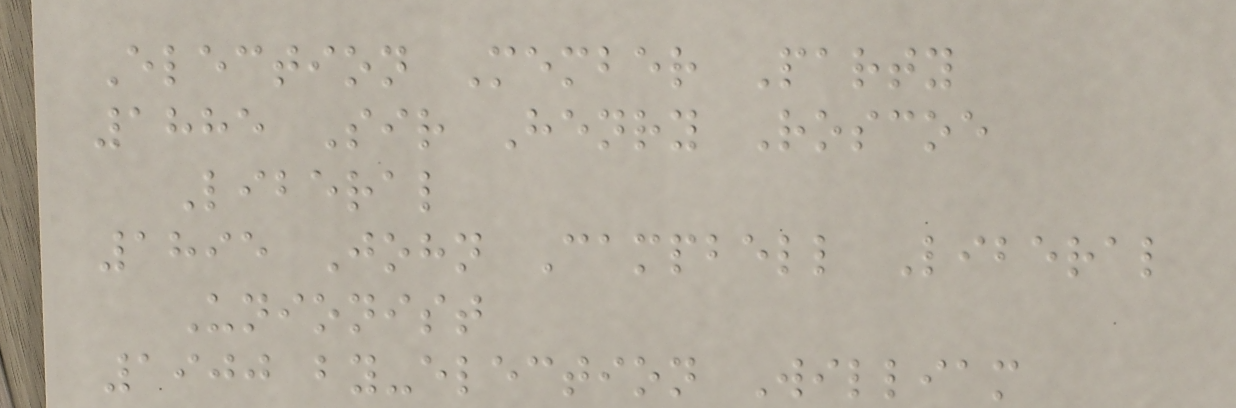Election Member Party
1885 Sir Henry Roscoe
Liberal
1895 John Campbell Liberal
Unionist
1900 by-election William
